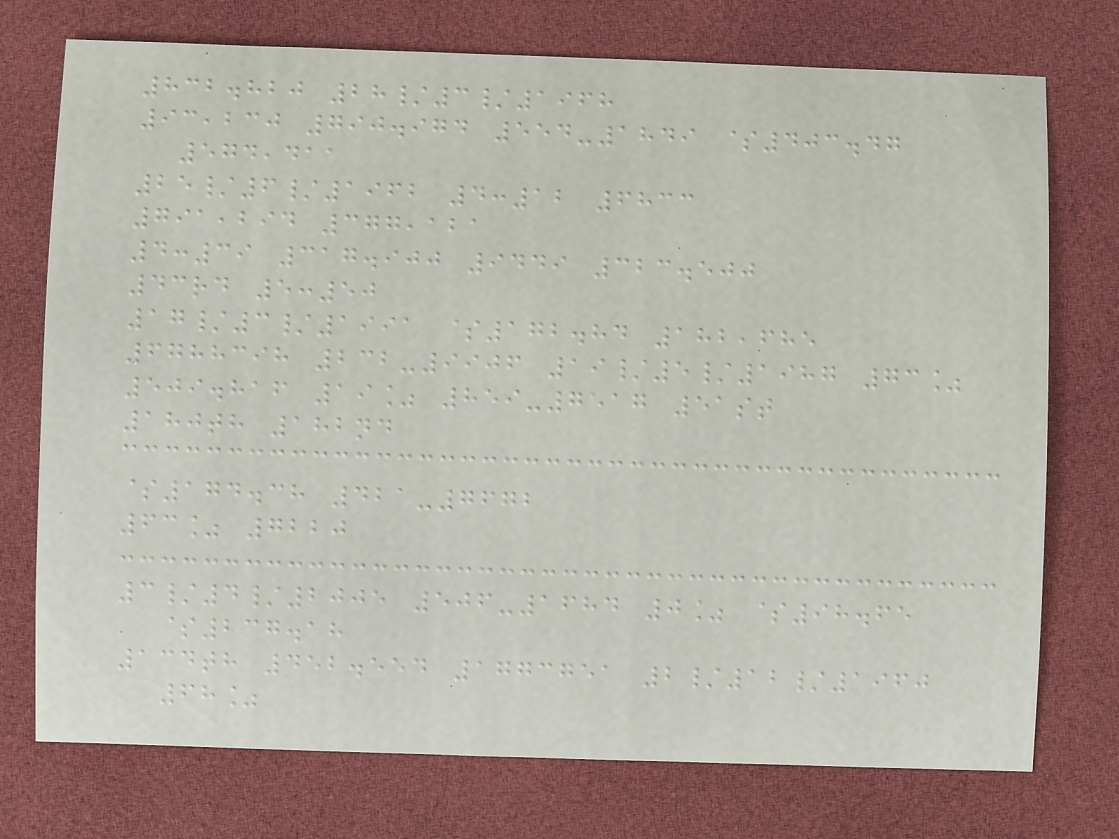832.820 28/3/1968
93,230 790.974 554-1849 $403.47
574,411
25/6/1962 4:12 6833
791,294 377,121
4:39 317.900 9449 323.500
43rd 5:50
17/3/1991 $172.84 182,685
6788398 232-9906 19/5/1987 73%
509.816 19% 859-7517 51st
180th 182nd
$174.38 421-7672
63% 7220
3/4/2005 506-1684 0% $98.65
$237.18
134th 452.554 1773751 2/12/1960
68%
